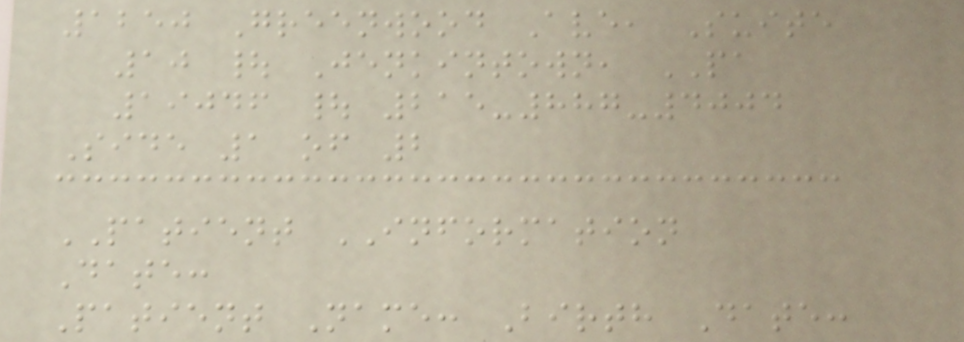1250 Greenwood Ave, Suite
10 | Jenkintown, PA
19046 | 215-887-4004
Side 1 of 2
PATIENT INFORMATION
Date:
Patient Name: Birth Date:
